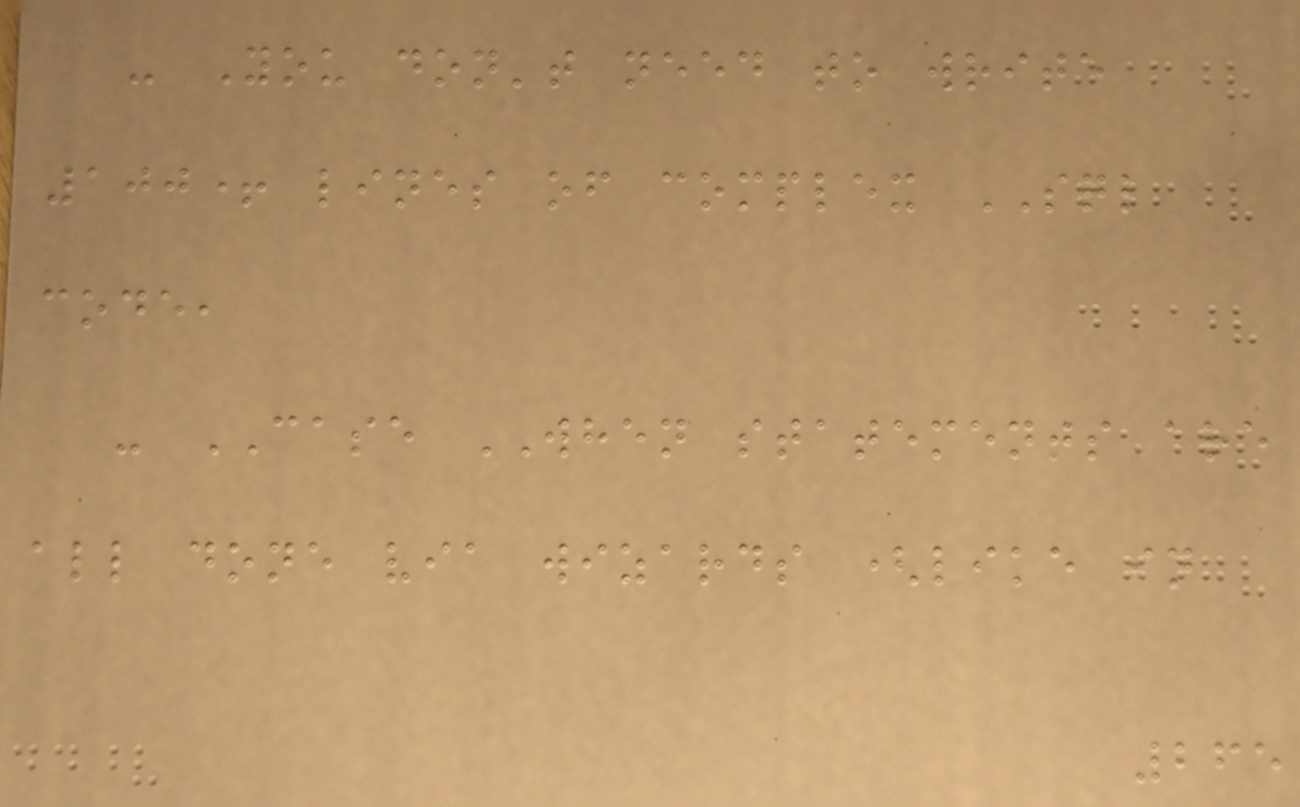- You don't need to write
100+ lines of complex SQL
code,
- CASE WHEN statements are
all done via wizards (like in
265
